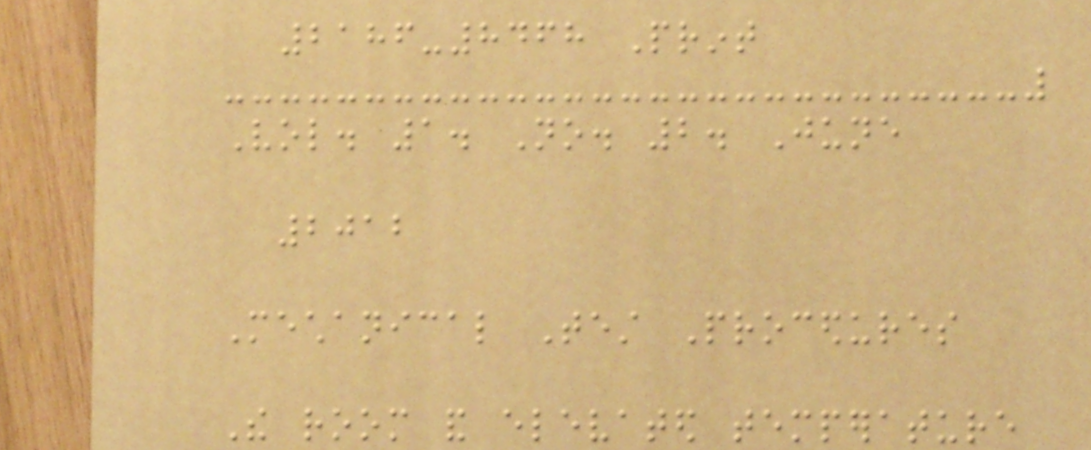2186-8468 Print
Vol. 1. No. 2. June
2012
Mechanical Test Procedures
The room and elevated temperature
